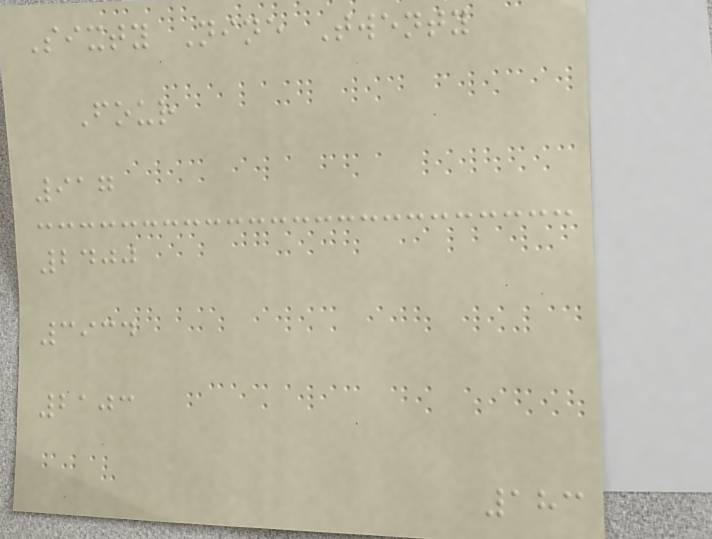Sixty Nine Twenty
Four
917
2400
3934
2103
183
